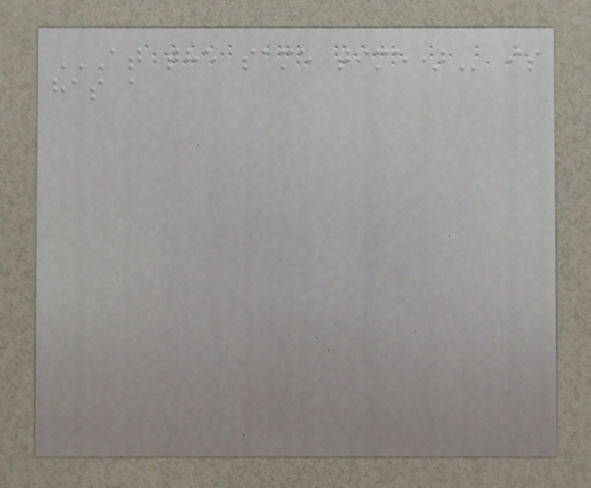AT THE SAME TIME) is
has a
